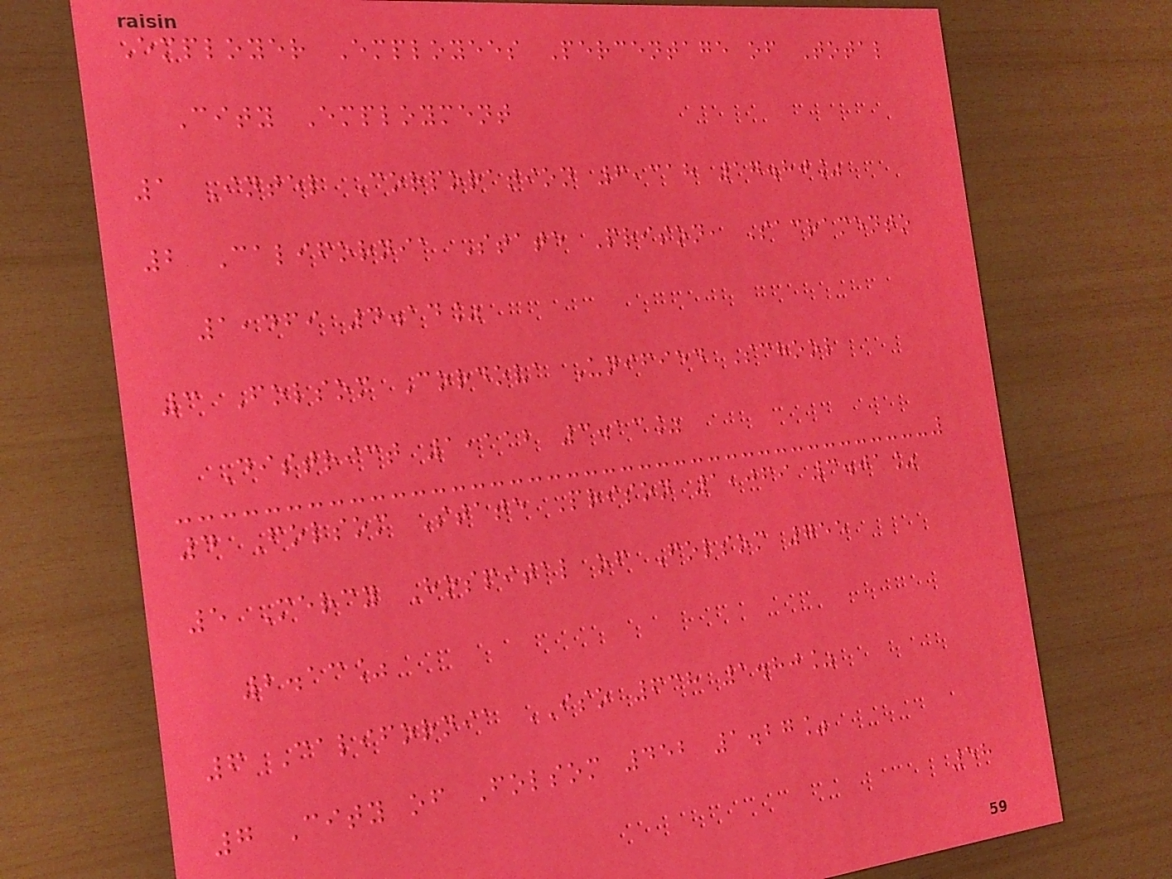Employer Employees Percentage of Total
City Employment
1 Intel Corporation 6,318 17.80%
2 California State Prison, Sacramento
1,469 4.14%
3 Folsom Cordova Unified School
District 1,112 3.13%
4 Folsom State Prison 1,069 3.01%
5 Mercy Hospital of Folsom 755
2.13%
6 California ISO 638 1.80%
7 City of Folsom 452 1.27%
58
